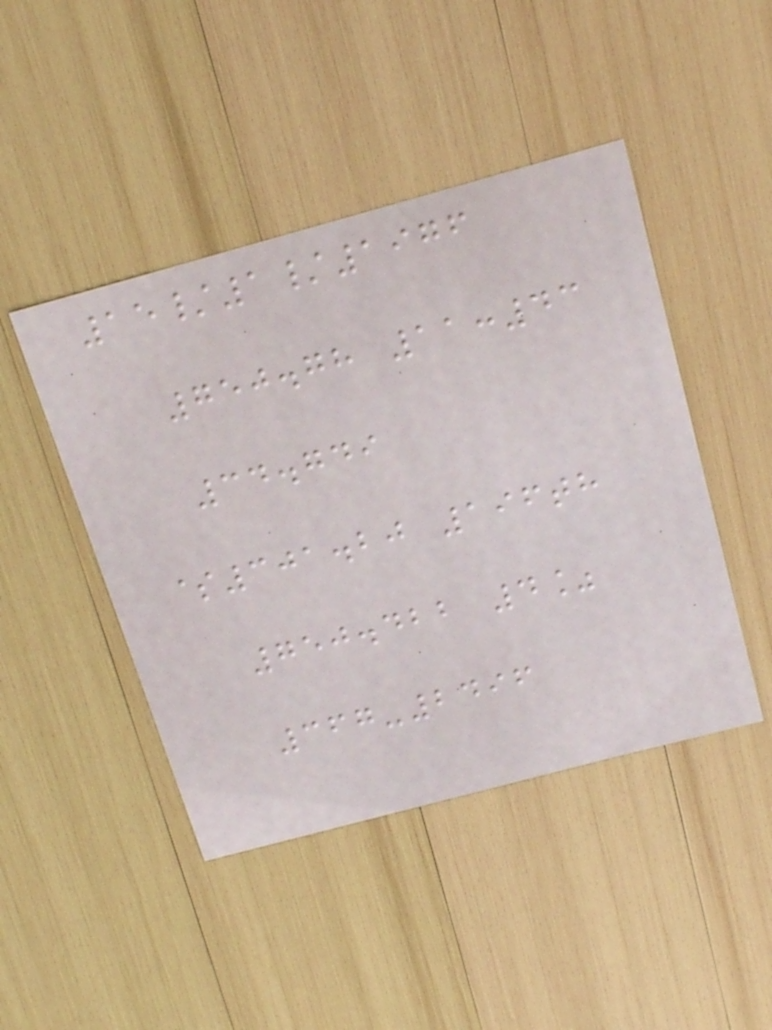15/1/1976
750.78 11:43
34.749
$301.20 196th
750.422 4%
367-2496
